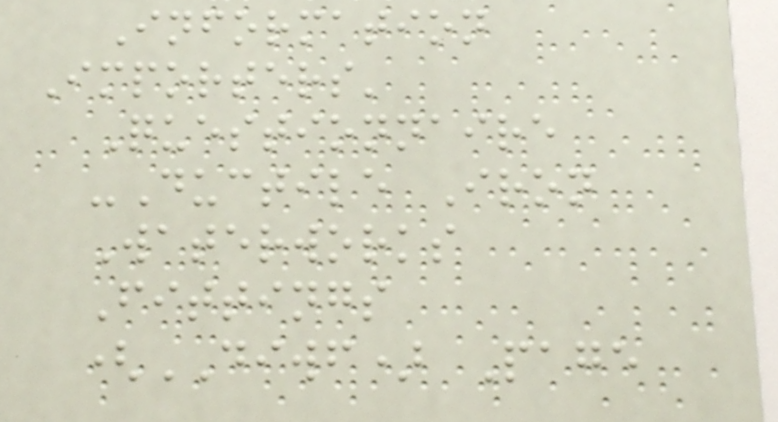Information
Importers'
Questionnaire
-Ductile Iron
Waterworks
Fittings
(DIWF) Page
